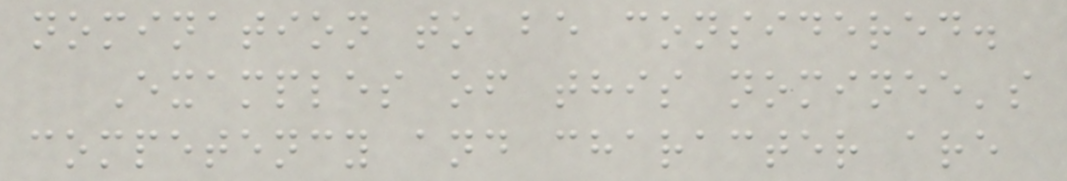nomination to be considered.
Examples of this nominee's
competency and character are
